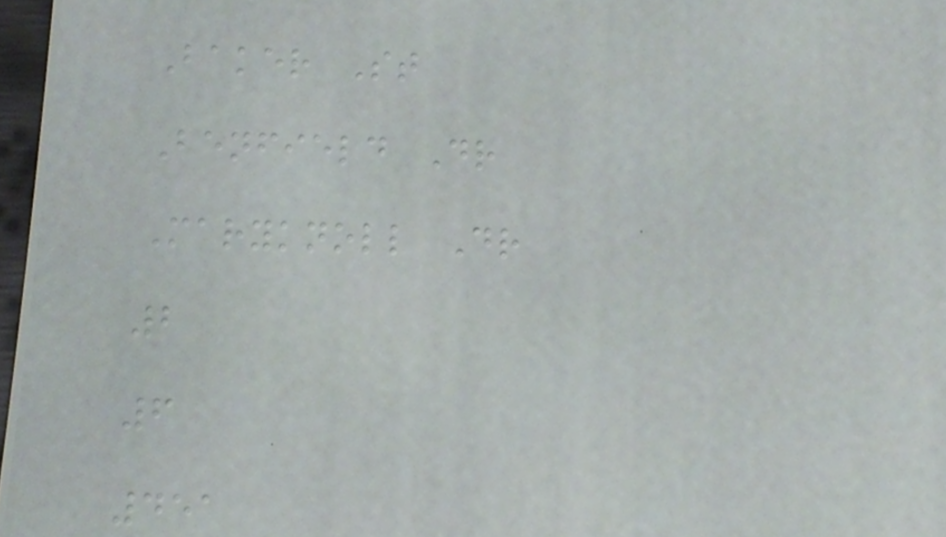Baker St
Benfield Dr
Maryknoll Dr
2
6
451
